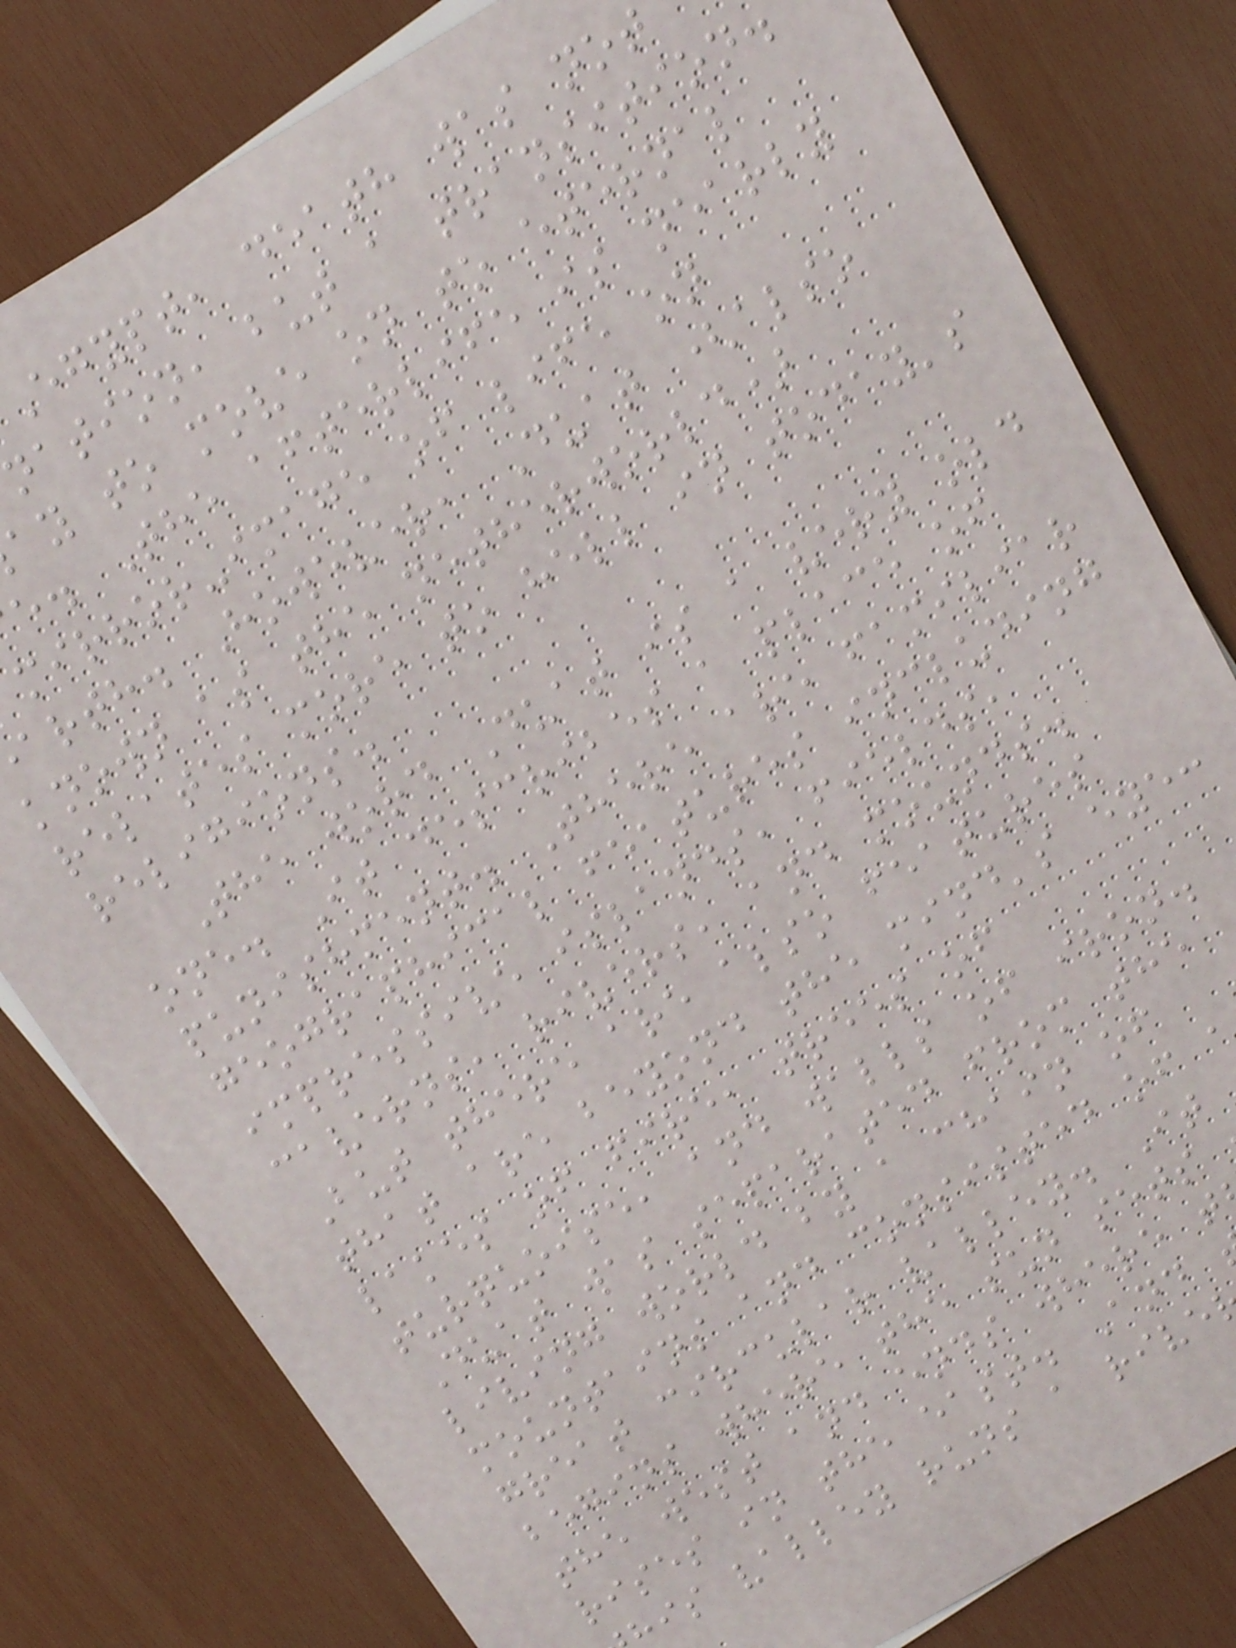egypt, death was not
nation, but a transition.
ay to move on to eternal
e. The afterlife is nearly
mirror-image of life on
arth. However, Duat (also
known as the netherworld)
relates more to hell in today's
religions.
The word Duat is a very old
one. It describes a place of
punishment. There are familiar
geographical features including
impressive islands, fields,
caverns, rivers, and mounds.
But there are also features
that are beyond the mind's eye:
lakes of fire, trees of
turquoise, and walls of iron.
Duat was separated from the
living world by a chain of
mountains and consisted of
great circular valley. It
begins where the sun sets
the west and ends where t
rises in the east. And
is valley runs a rive
